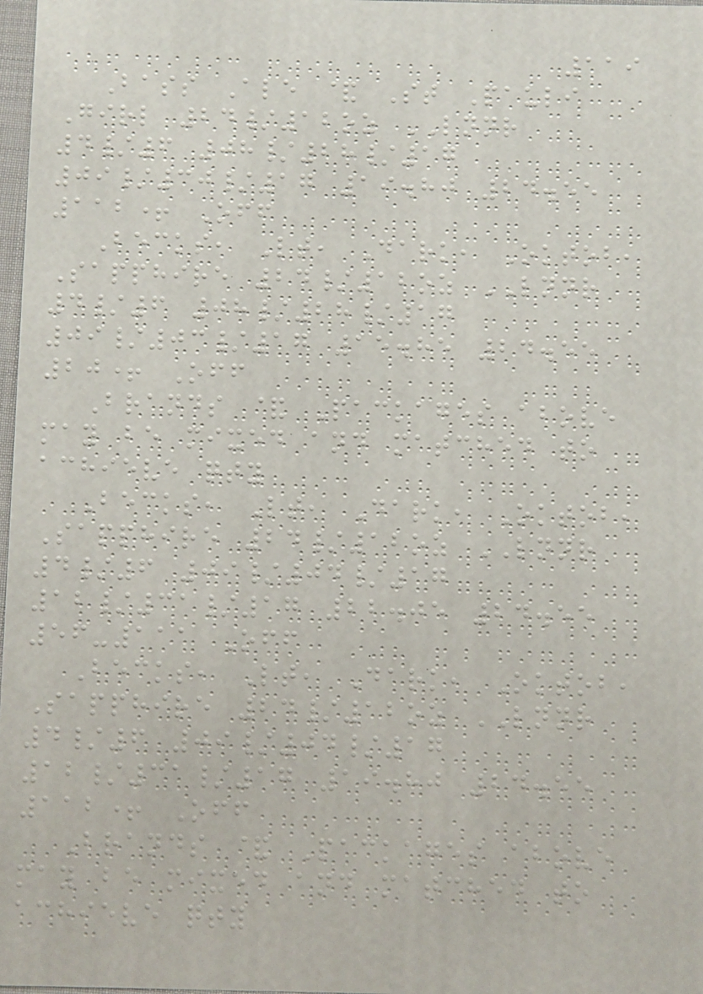119
Bass Ale & St Pauli
Girl 24/12oz LNNR
4/6 08/28/17
09/30/17 19.80 24.55
112+ Off
Becks, Lt, Dark, Oktob,
Sapphire 24/12oz LNNR
4/6 08/28/17
09/03/17 15.85 24.55
20+ Off
Brands & Packages above
may be mixed and matched to
achieve qty
Becks, Lt, Dark, Oktob,
Sapphire 24/12oz LNNR
4/6 09/04/17
12/31/17 22.05 24.55
56-111 Off
Becks, Lt, Dark, Oktob,
Sapphire 24/12oz LNNR
4/6 09/04/17
12/31/17 19.80 24.55
112+ Off
Brands & Packages above
may be mixed and matched to
achieve qty
